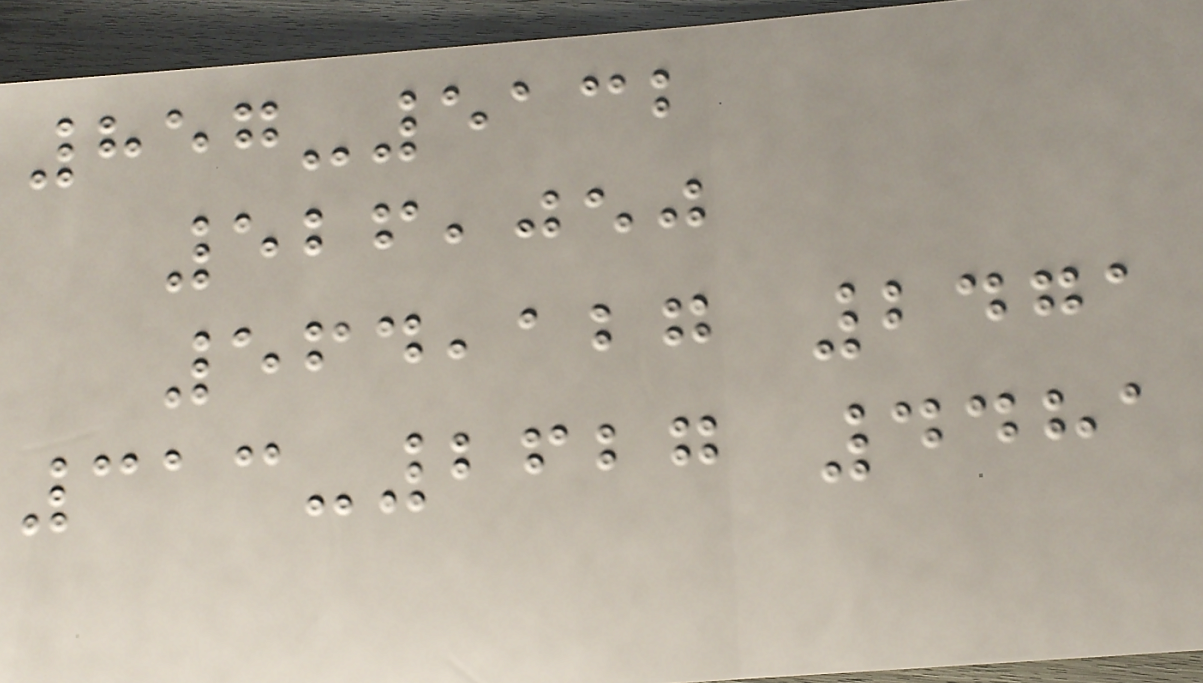857-5132
526,050
564,127 2471
313-2627 4481
